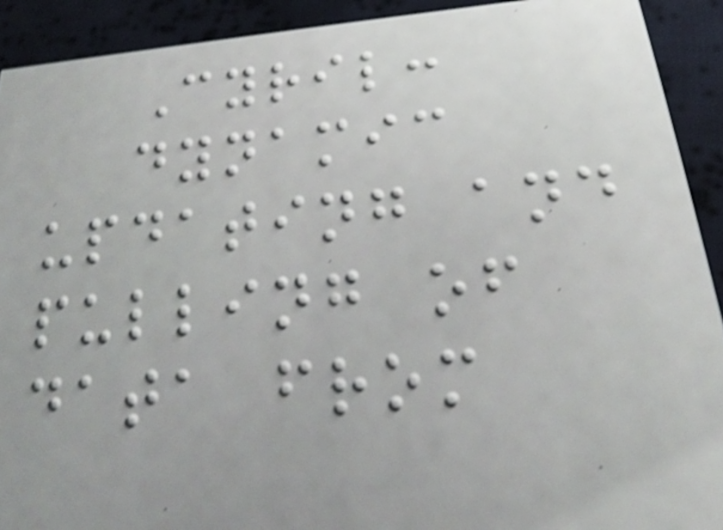Cyril:
dynamic
updating and
pulling of
data from
